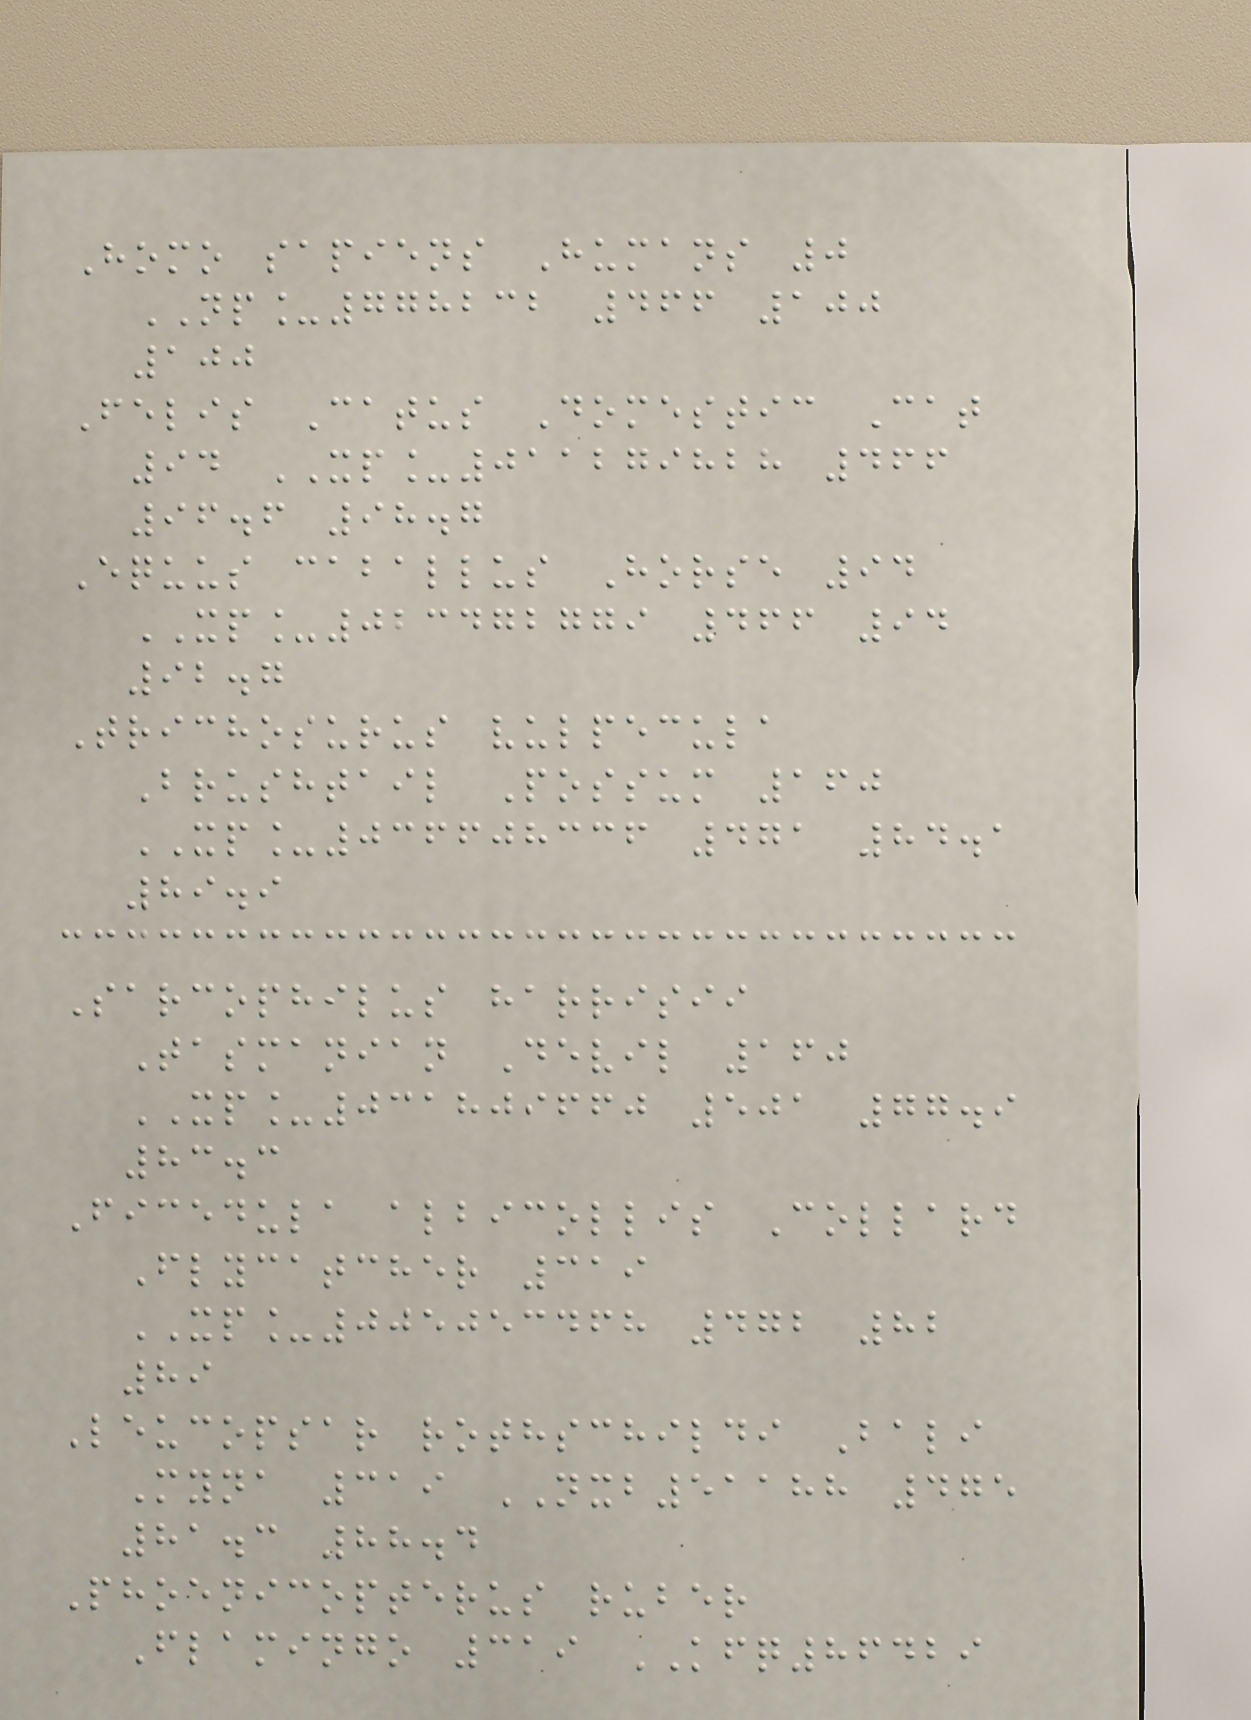Homo sapiens Humans 0
NP_778232 466 100
100
Felis Catus Domestic Cat
94 XP_011279828 466
96.6 98.7
Equus caballus Horse 94
XP_023472779 466 94
92.7
Trichosurus vulpecula
Brushtail Possum 160
XP_036608336 471 84.1
89.9
Sarcophilus harrisii
Tasmanian Devil 160
XP_031809660 501 77.9
83.3
Ficedula albicollis Collard
Flycatcher 319
XP_005053468 472 82
89
Leucopsar rothschildi Bali
Myna 319 NXB51188 475
81.3 88.4
Phoenicopterus ruber
Flamingo 319 KFQ86429
